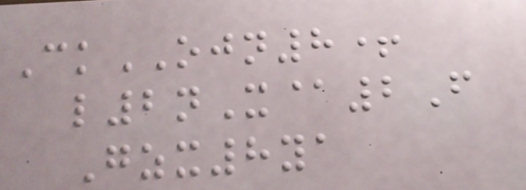CkOJN8+
l2nX@2F
Gzx8ya
